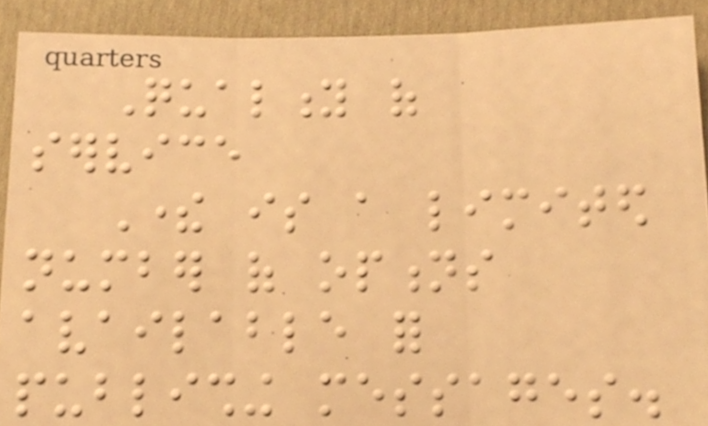Quality of
service
There is a limited
number of options
available for
publishing messages.
